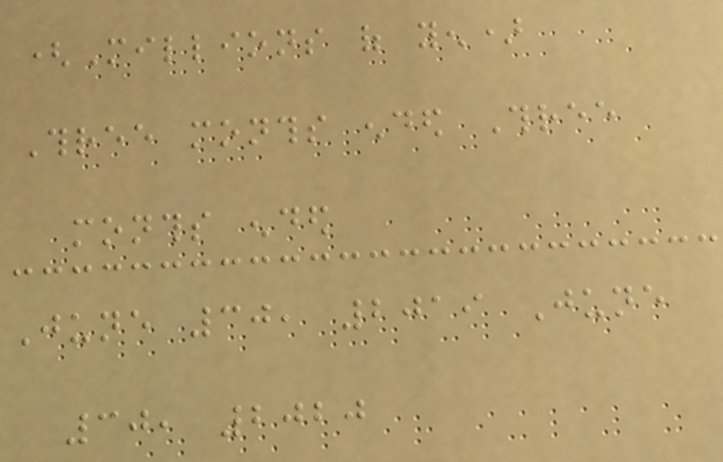(Millions of yen)
Three months ended Three
months ended
June 30, 2019 June
30, 2020
